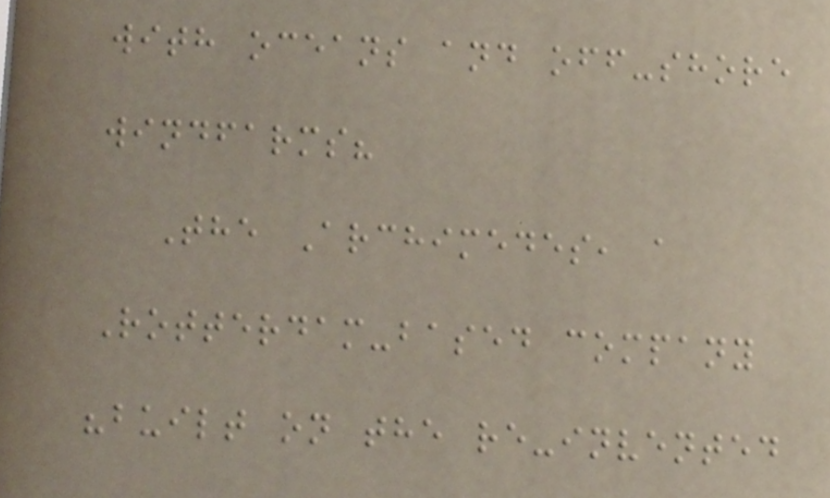with oceans and off-shore
windfarms?
The Archimedes, a
Rotterdam-based company
"built on the re-invented
